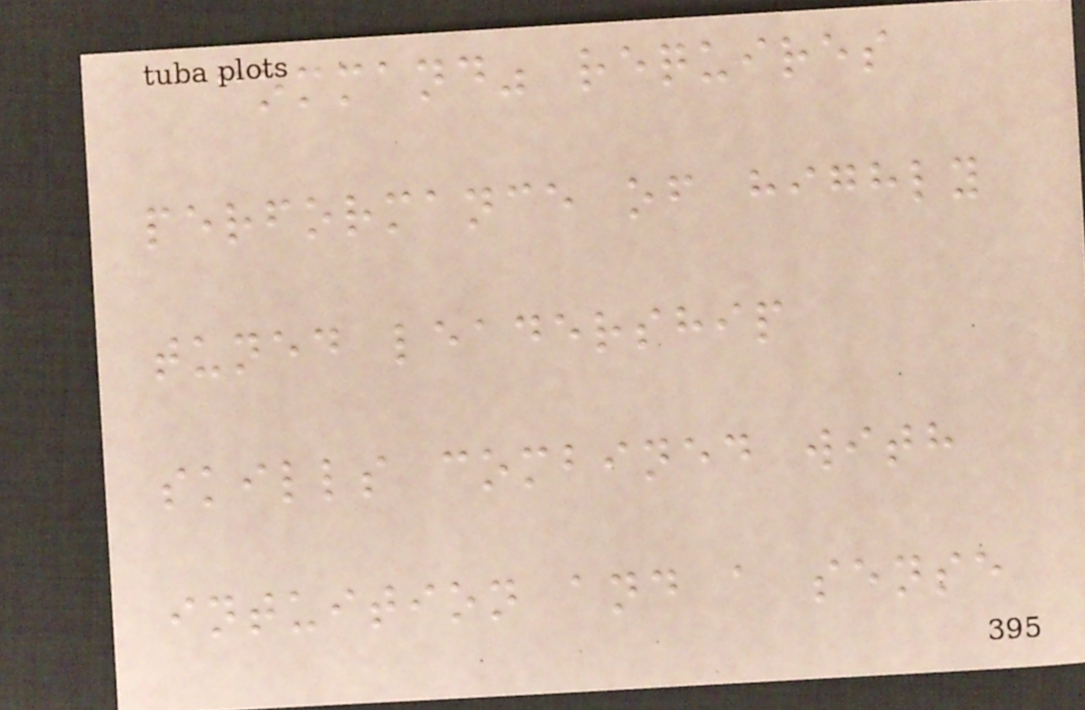command" requires
performance of highly
tuned leadership
skills combined with
intuition and a sense
